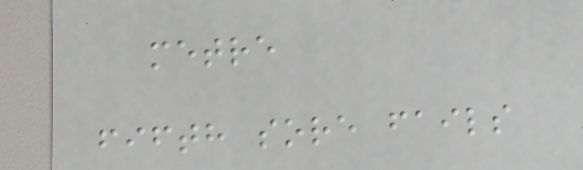metre
fifth sore fails
